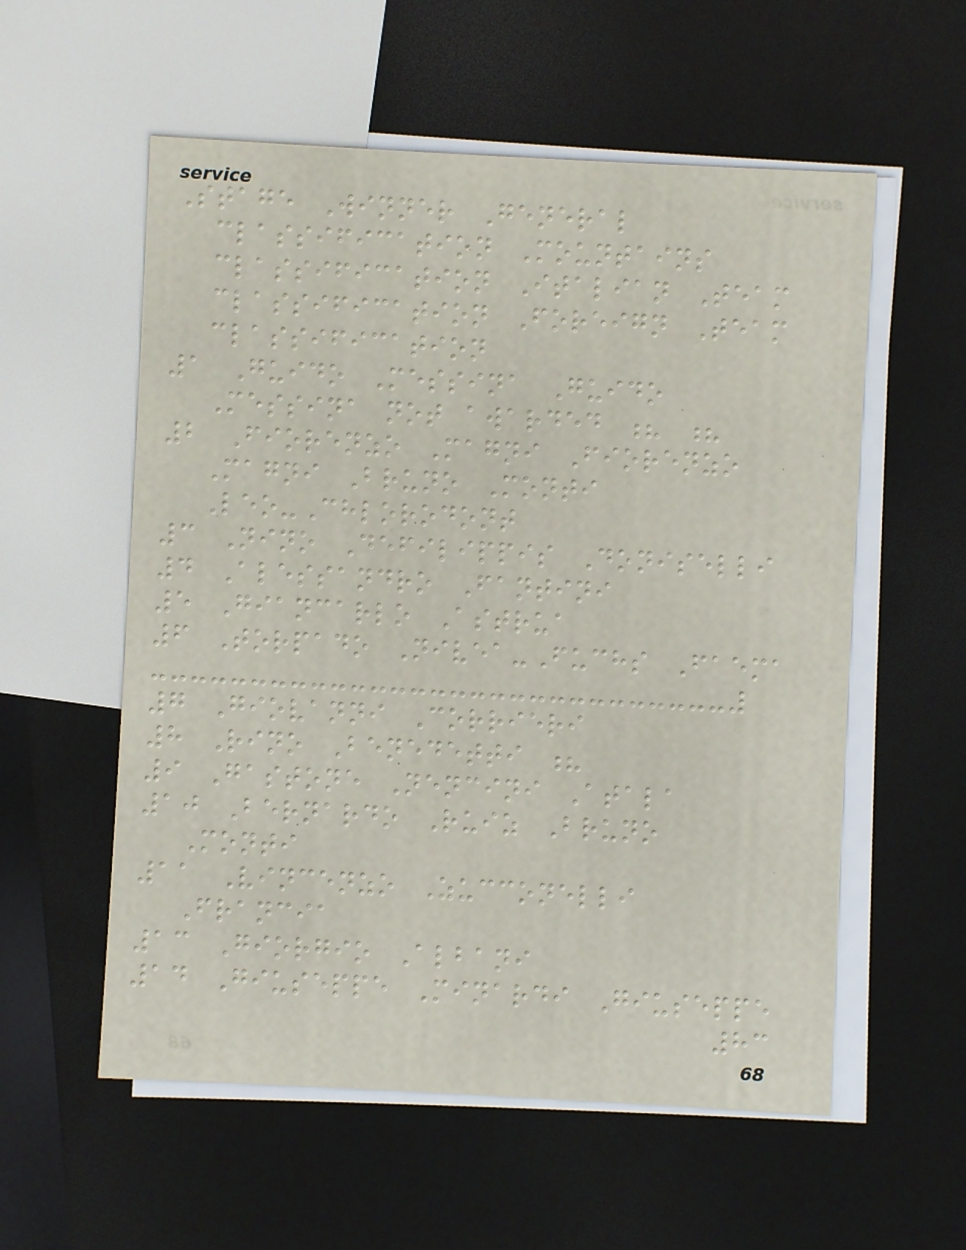Stage Winner General
classification Mountains
classification Italian Team
classification Foreign Team
classification
1 Guido Messina Guido
Messina not awarded ? ?
2 Fiorenzo Magni Fiorenzo
Magni Bruno Monti
Leo-Chlorodont
3 Nino Defilippis Doniselli
4 Alessandro Fantini
5 Giancarlo Astrua
6 Torpado Nivea-Fuchs Faema
7 Giovanni Corrieri
8 Rino Benedetti ?
9 Gastone Nencini Atala
10 Bernardo Ruiz Bruno
Monti
11 Vincenzo Zucconelli
Francia
13 Giorgio Albani
14 Giuseppe Minardi Giuseppe
83
